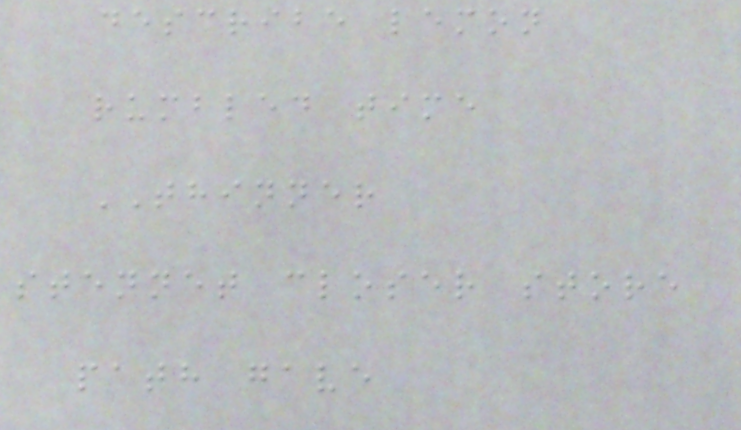describe lemon
rumbled time
THINNER
stennet closer store
path gave
